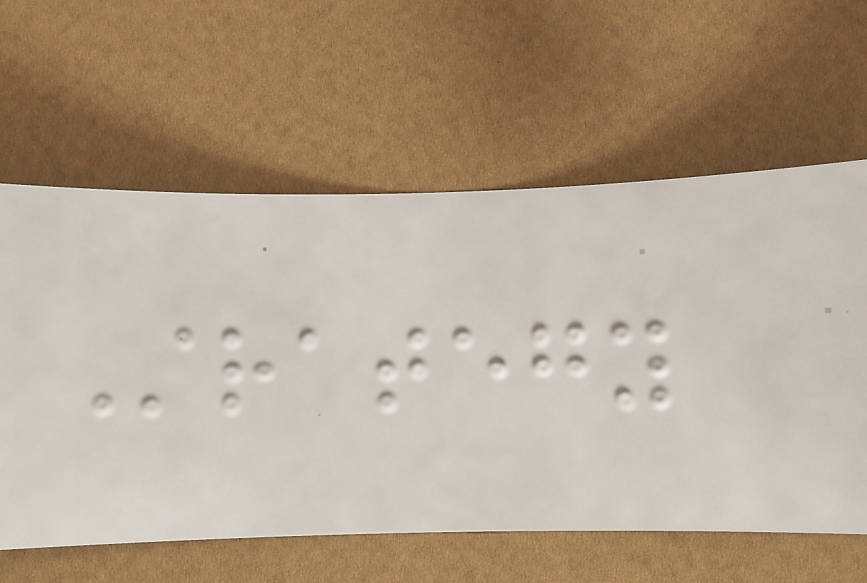Strategy
